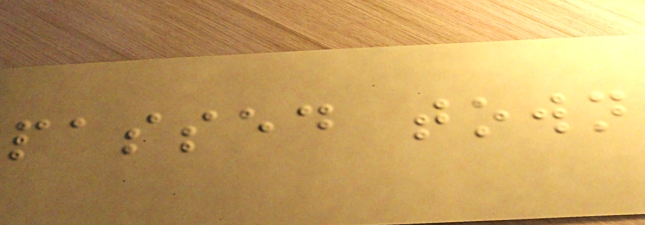passed town
